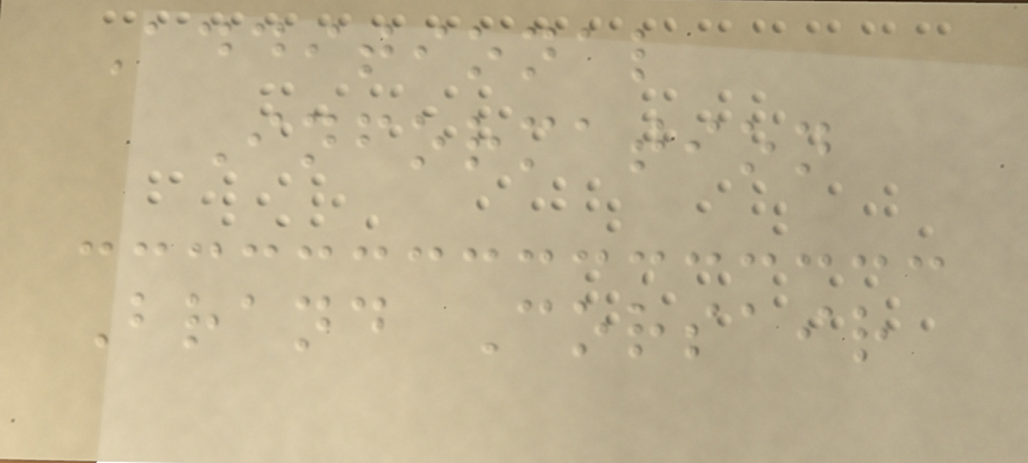Additional
Information
Brand Corsair
